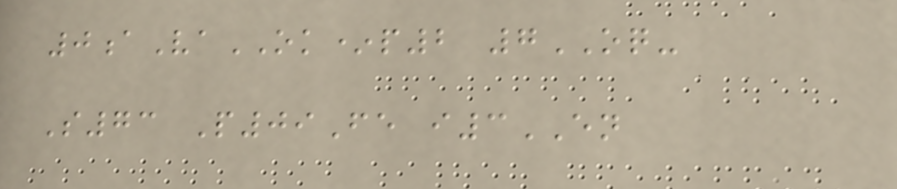0aVaOK*p2 7OQ-
S73 P09Fe i3EN
